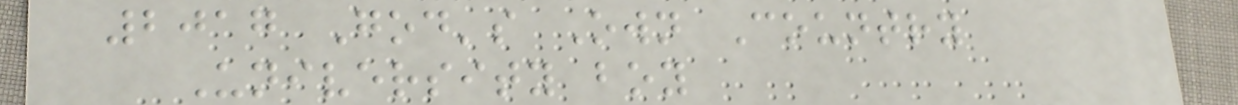2017 God's Own Country
University boy
